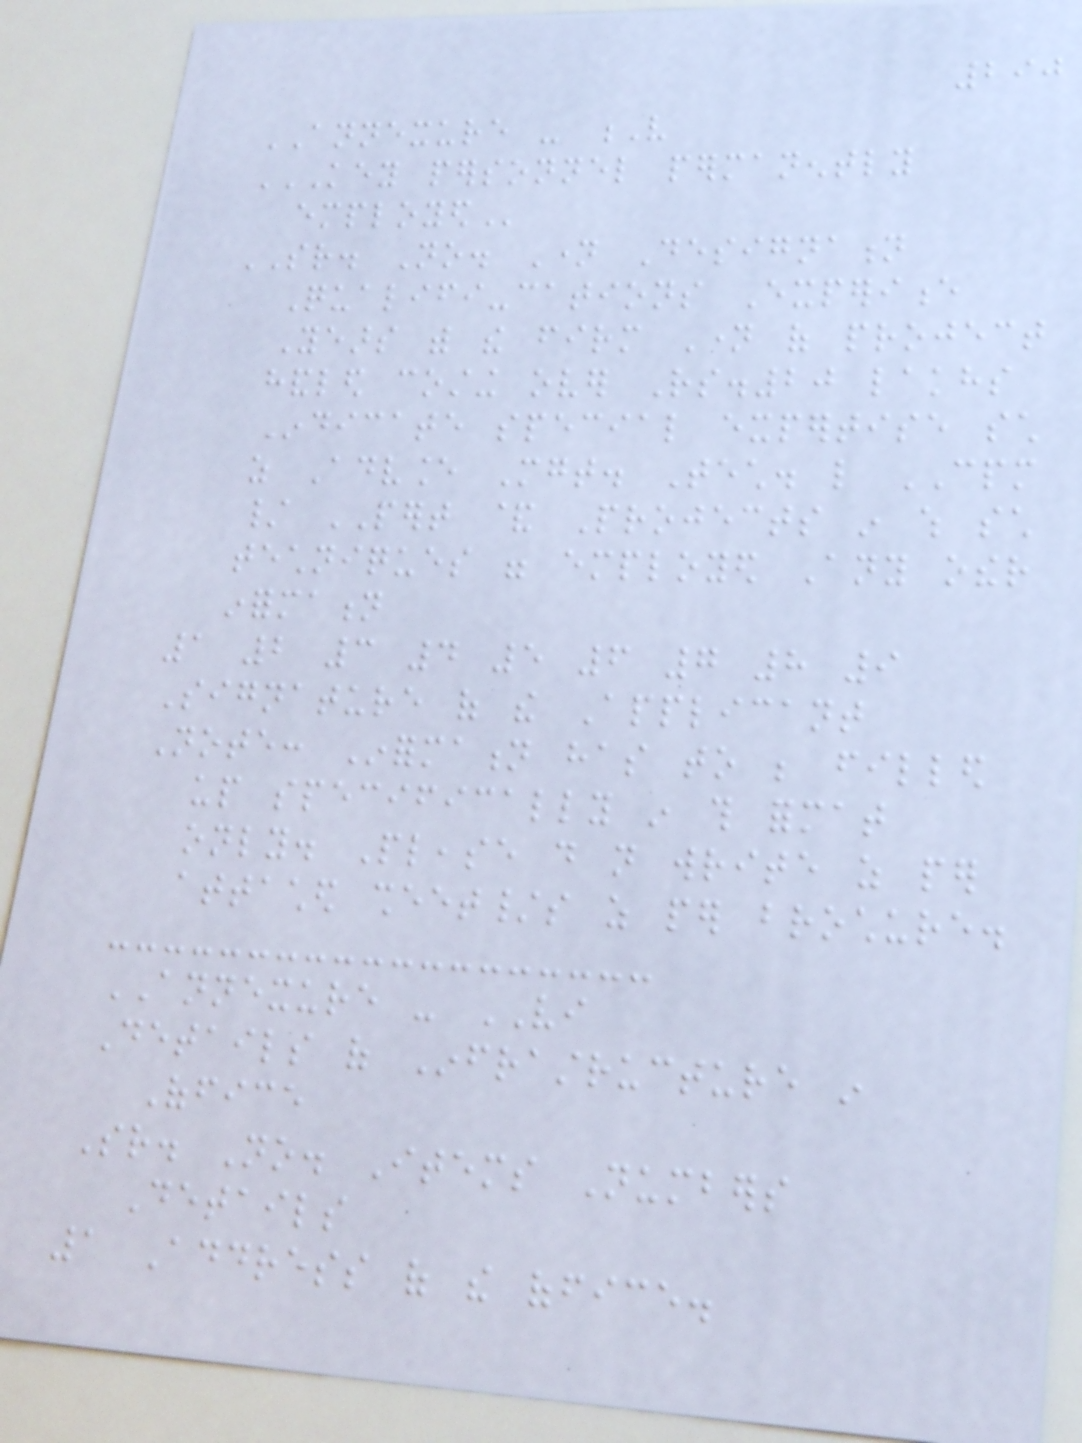290
ANNEXURE - V
KEY PERSONNEL PERMANENTLY
EMPLOYED
SR. No. Name Designation
Qualifi-cations Experience
Years with the firm Name of project
handled costing over Rs.20 lakhs
Indicate special expertise such
as Advance Mgt. Tech. like CPM
/ PERT & Projects in which such
techniques were employed Any other
information
1 2 3 4 5 6 7 8 9
Signature of the Applicant
Note: Information has to be filled
up specifically in this format
only. Please do not write as per
attached sheet/s as per brochure.
ANNEXURE - VI
Details of Infrastructure in
Office
Sr. No. Items Numbers
Details
1 Address of the office.
